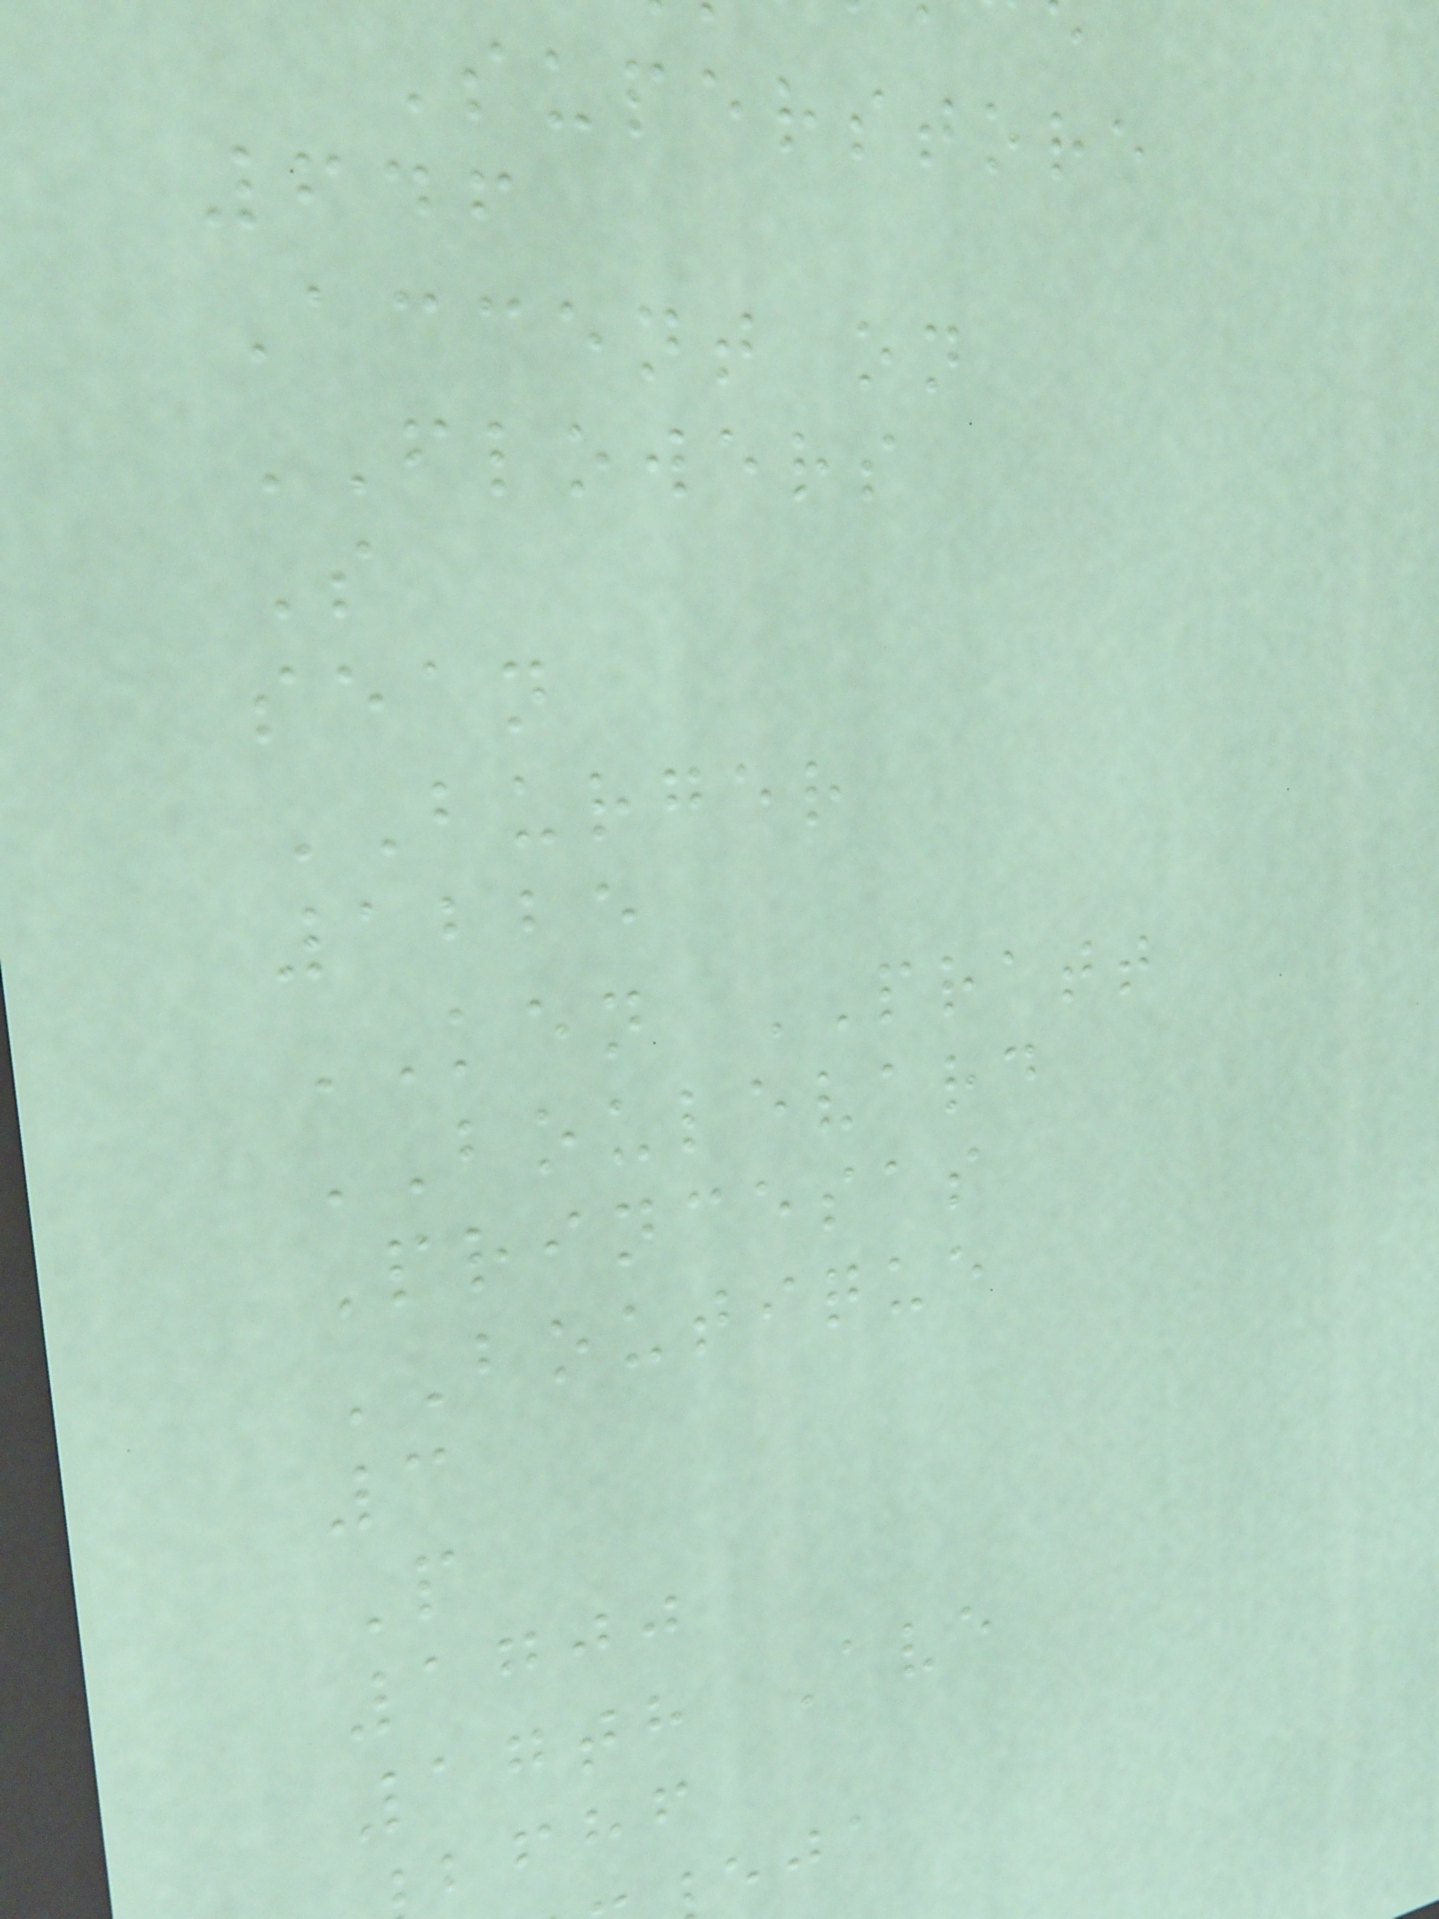Superstore
646
Accent on
FLOWERS
S
sean
BURGER
1225
KEN PRATT
BOULEVARD
Princesas
BOUTIQUE
3
P
1700
17th Ave
bfhf
